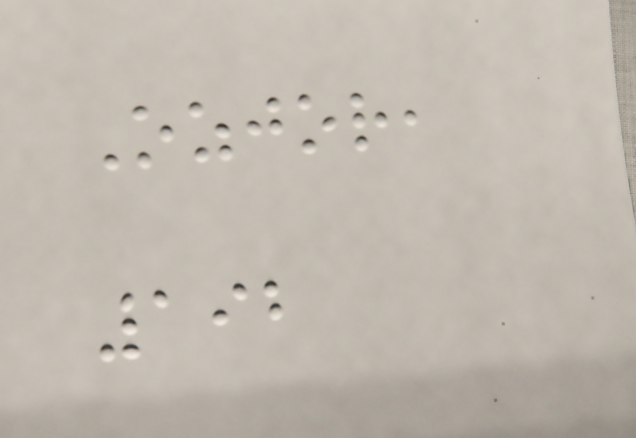Ozjor,
192
